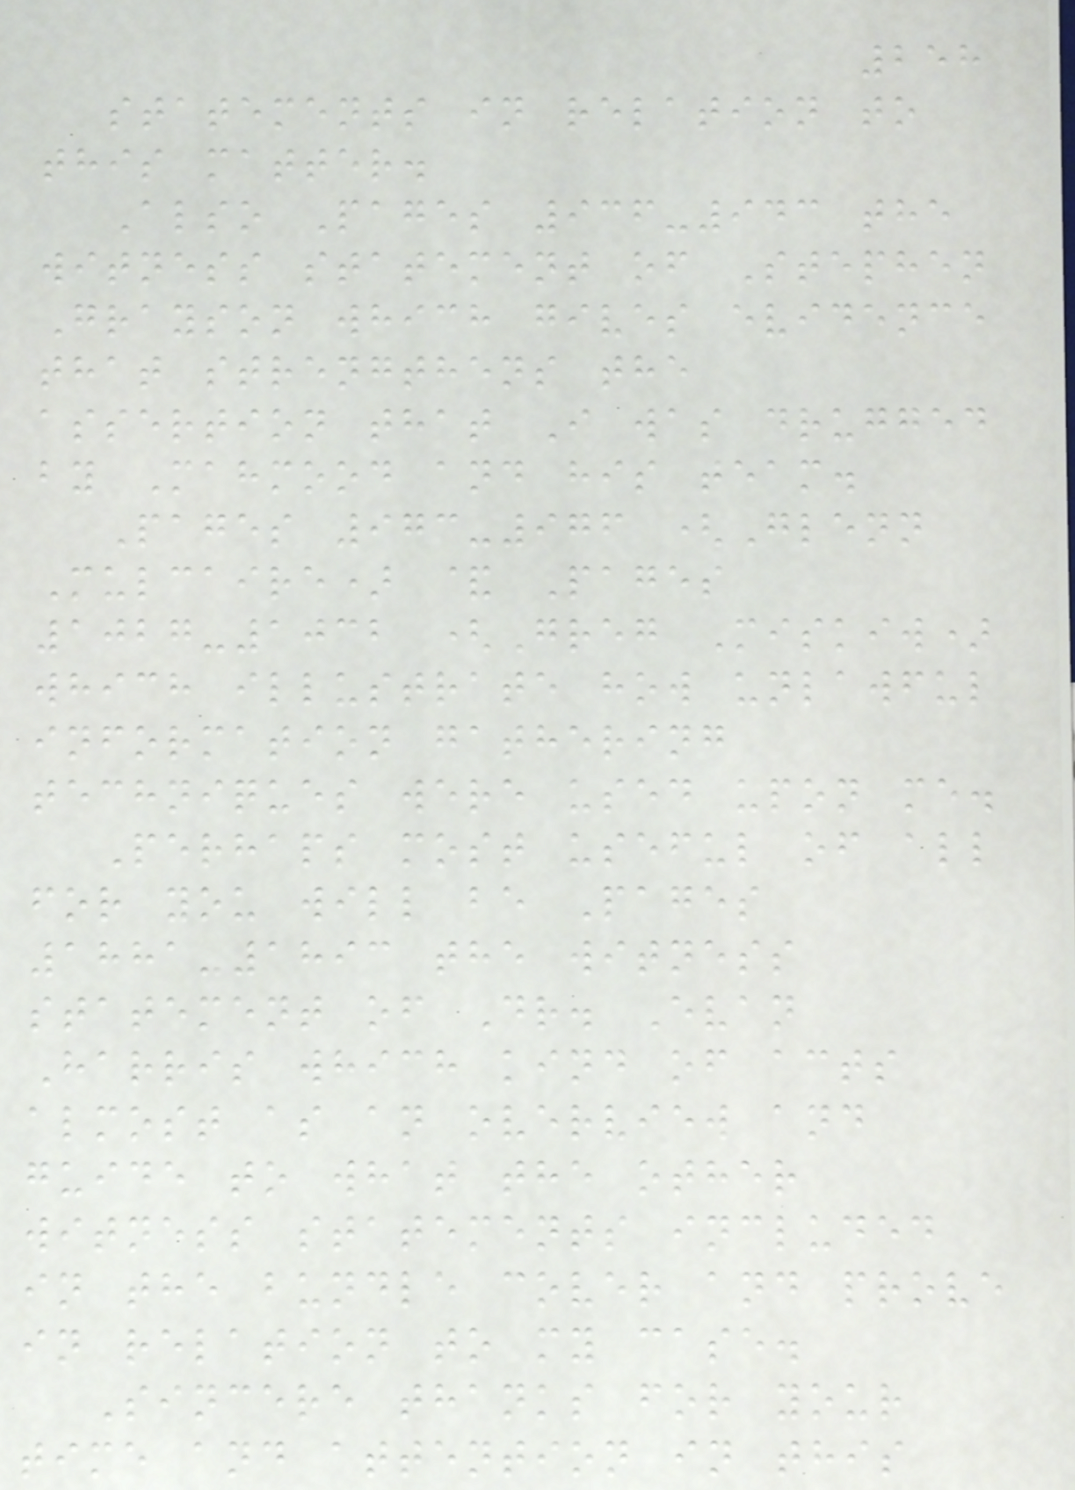258
statements in relation to
this matter.
Also Pages 936-943 the
witness statement of Stephen
Grayson which gives evidence
that strengthens the
assertion that I was drugged
by Mahmood and his team.
Pages 973-976 (Glenn
Mulcaire) & Pages
1027-1032 (Greg Miskiw)
which illustrate how unlawful
information gathering
techniques were used upon me.
Perhaps most useful of all
for you will be Pages
1881-1893 the witness
statement of Dr. Evan
Harris which kind of acts
almost as an overview and
guide to what the other
witness statements included
in the bundle cover and prove
in relation to my case.
Sincere thanks for your
time and attention in this
